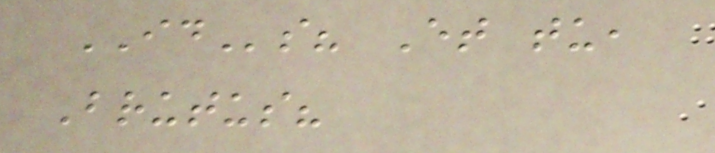IDs? Et tu,
Brutus?
